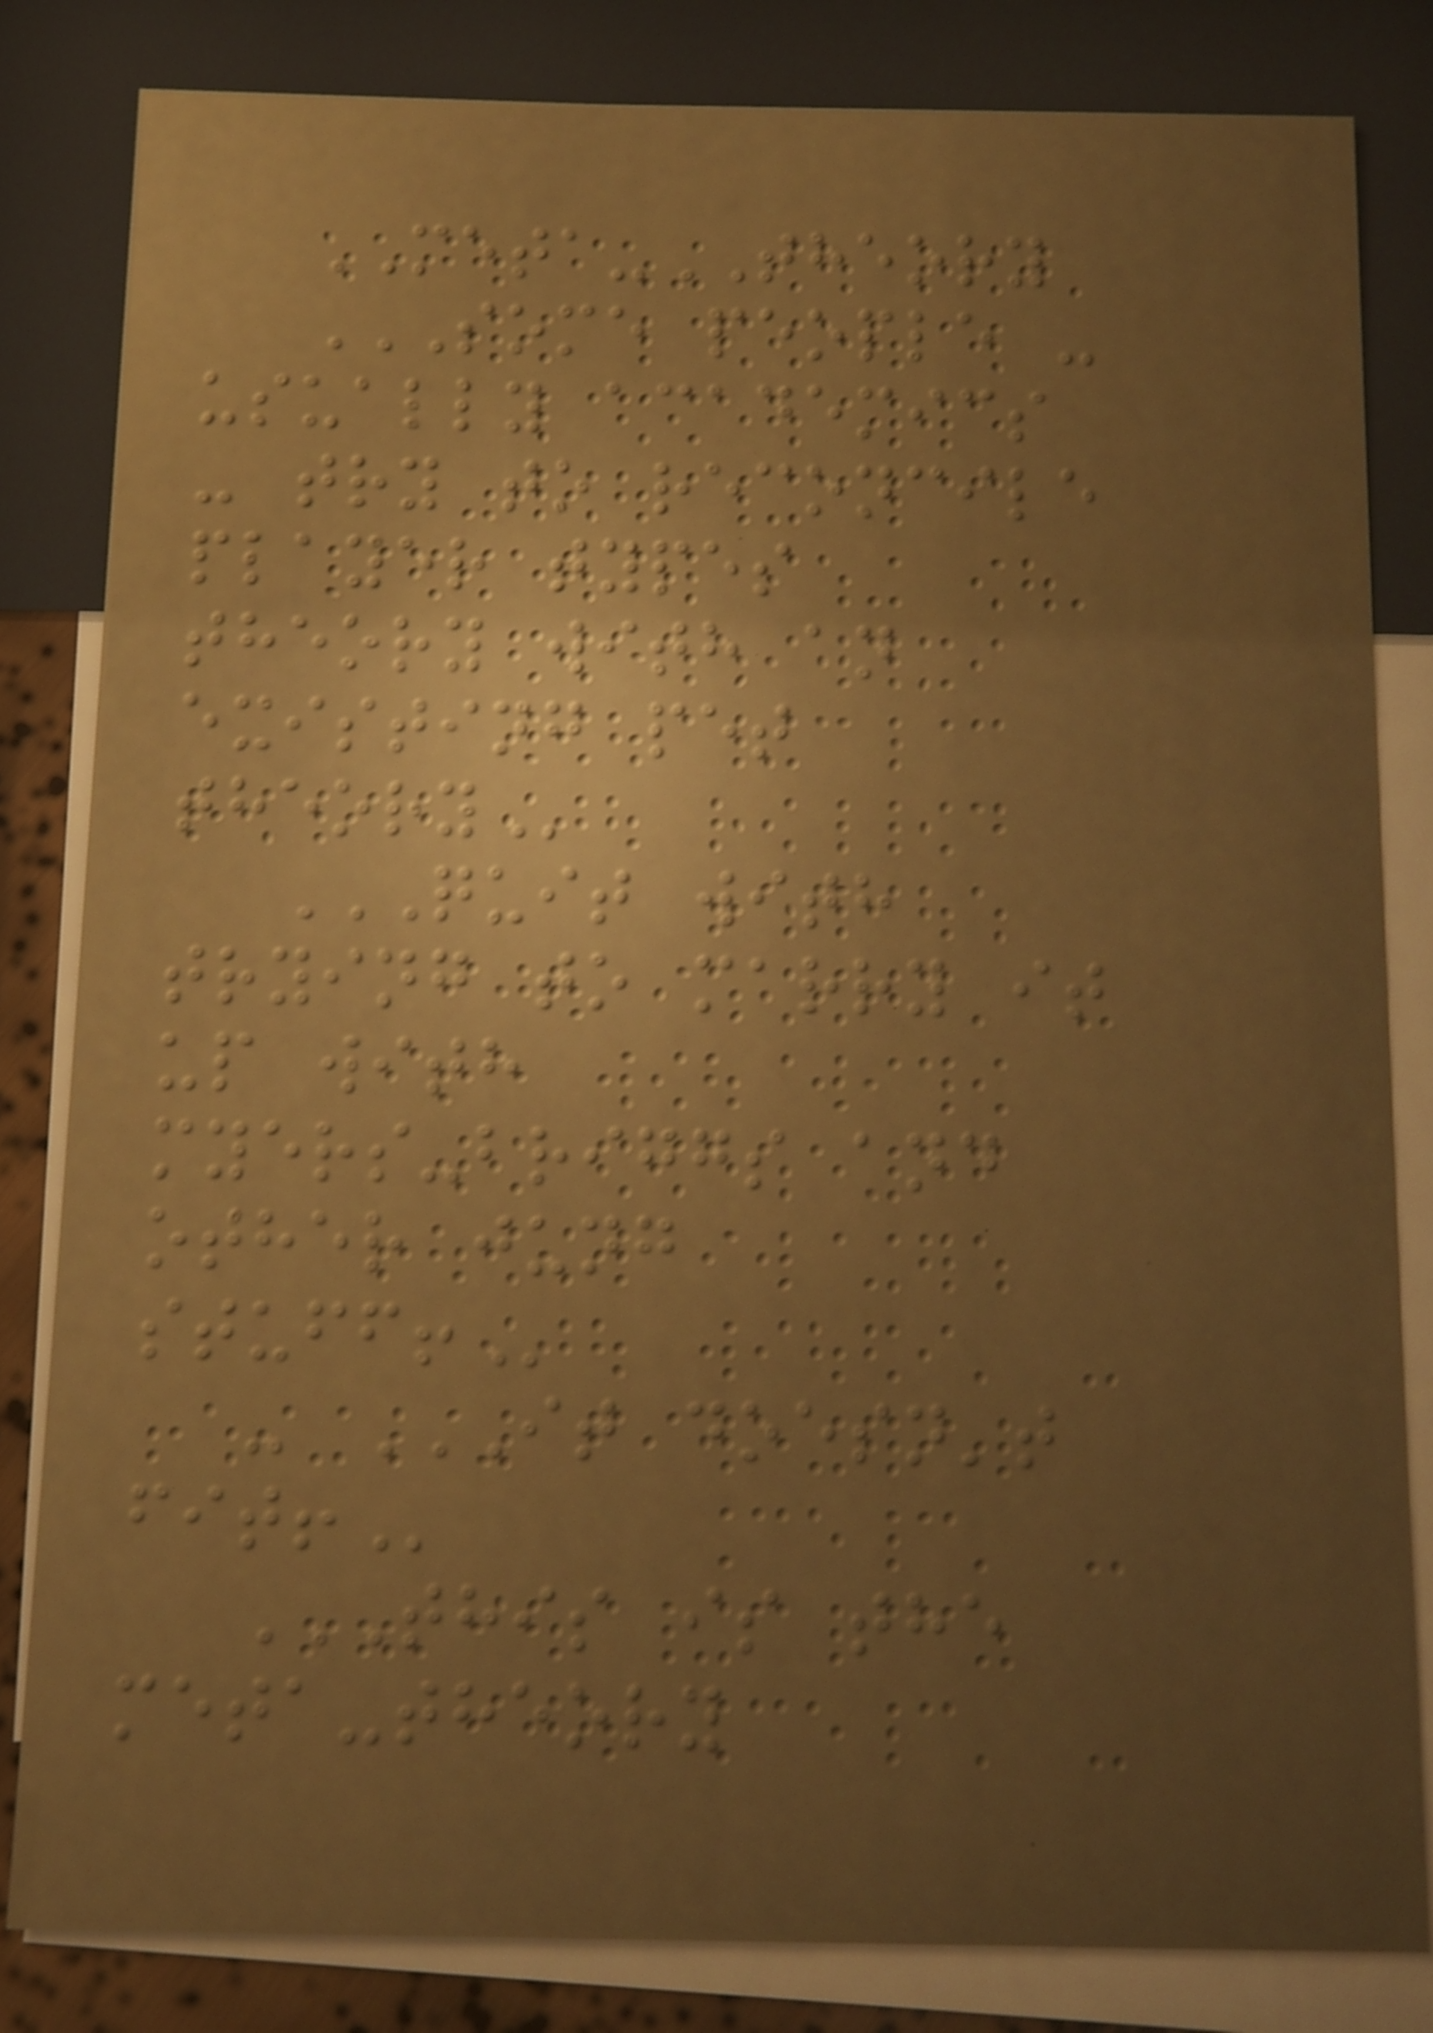META-THEORY
SOME PEOPLE -
USUALLY ACADEMICS
- TRY TO RECONCILE
PLAYER TYPES
THEORY WITH AN
EXISTING PET
THEORY
QUIT WITH
TRYING TO MARRY IT
UP WITH
MYERS-BRIGGS AND
OTHER JUNG
STUFF!
- IT DOESN'T
FIT!
THIS IS THE
META-THEORY
